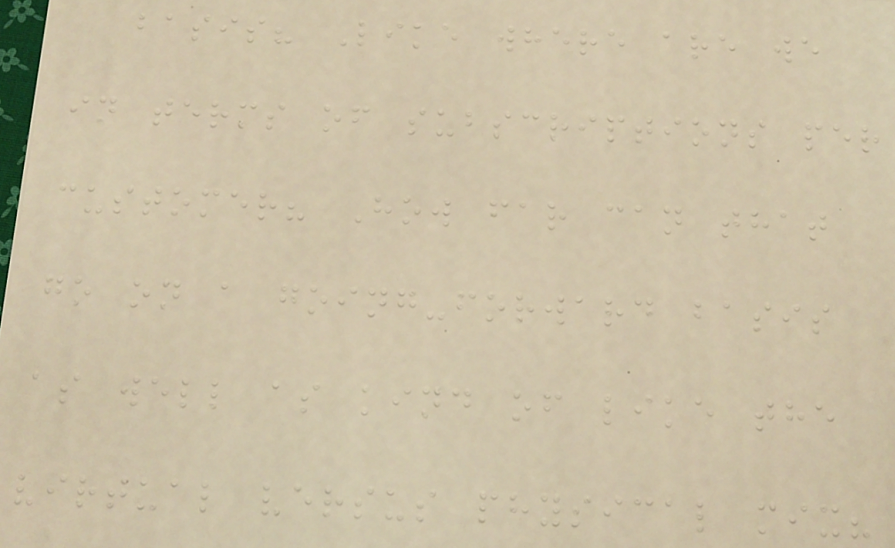basis? Like where are we
in terms of subscriptions per
customer? How far can that
go on a going-forward basis
as well as kind of like the
virtual versus physical mix?
